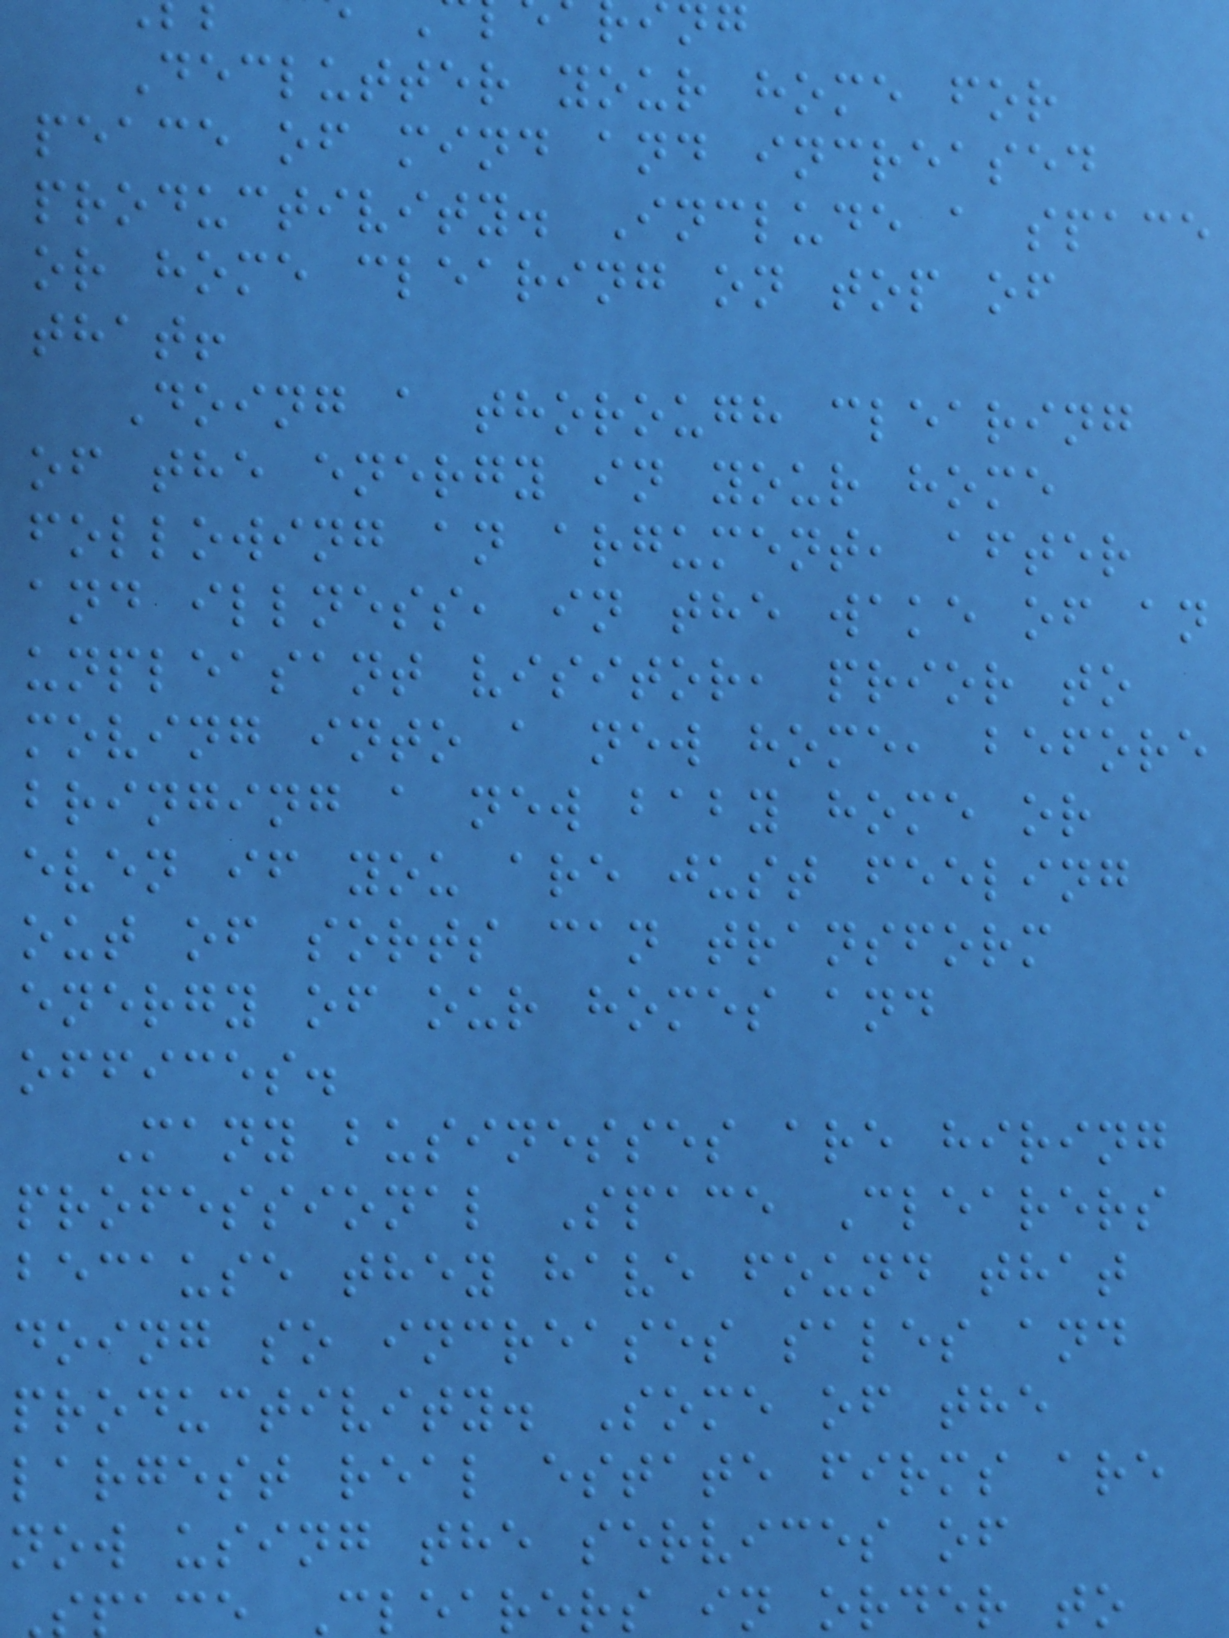Declutter your home for
peace of mind and increased
productivity. Include a space
or home clearing on top of
that!
Doing a thorough clearing
of the energy in your home
following an argument, after
and illness, in the wake of an
unpleasant visitor, prior to
moving into a new home, before
bringing a new baby home or
even if you are just feeling
out of sorts can transform
energy of our homes and
offices.
Many businesses are hiring
professional Space Clearers
because they have found that
doing so increases sales and
productivity. Some of the
largest real estate firms are
now using the services of
e Clearers in order to
